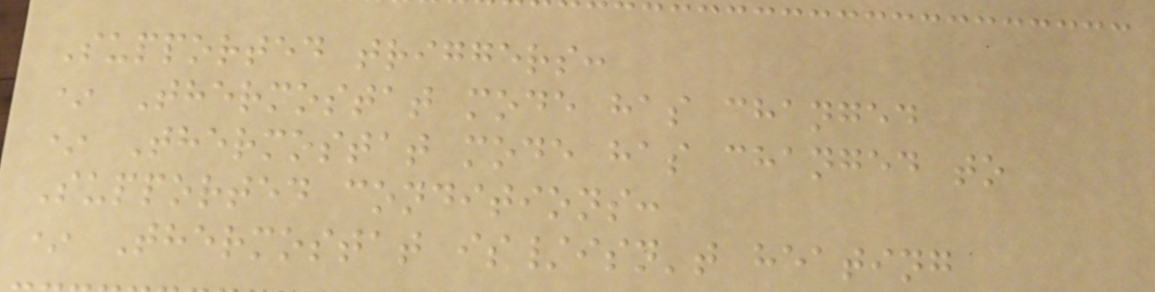Supported triggers:
* Thermostat mode has changed
* Thermostat mode has changed to
Supported conditions:
* Thermostat is/isn't heating
